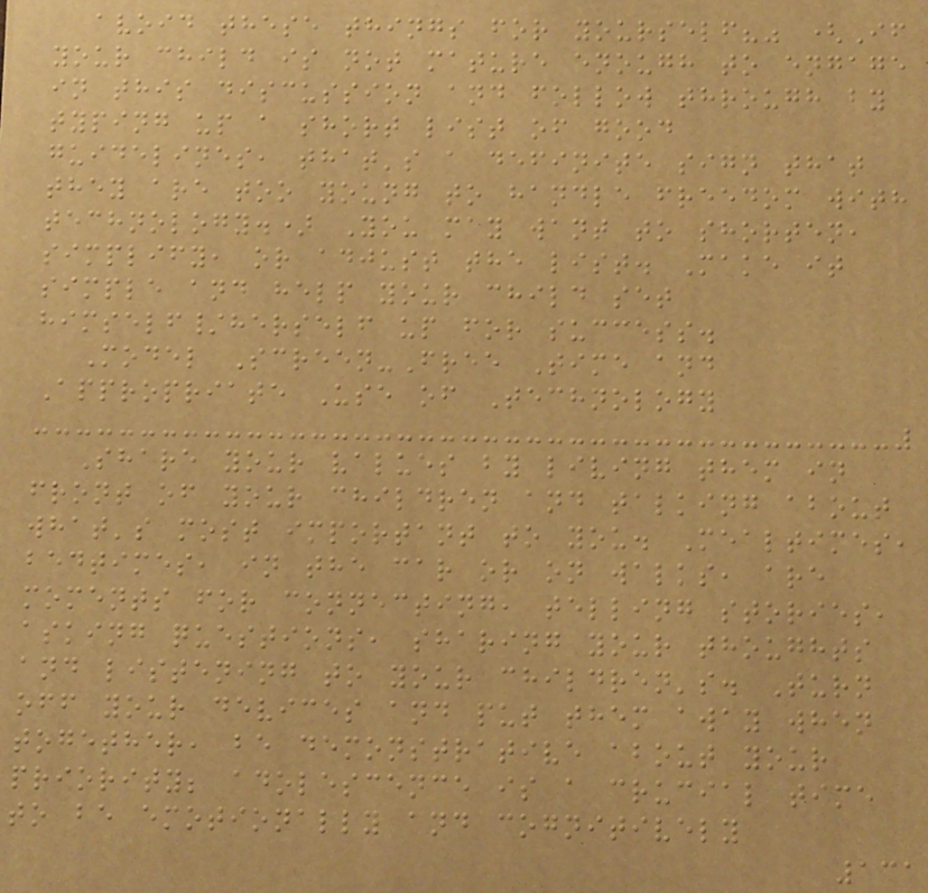avoid these things for yourself?" (If
your child is not mature enough to engage
in this discussion and follow through by
typing up a short list of good
guidelines, that's a definite sign that
they are too young to handle freedom with
technology.) You may want to shorten,
simplify, or adjust the list. Make it
simple and help your child set
himself/herself up for success.
Model Screen-Free Time and
Appropriate Use of Technology
Share your values by living them in
front of your children and talking about
what's most important to you. Mealtimes,
bedtimes, in the car or on walks, are
moments for connecting, telling stories,
asking questions, sharing your thoughts
and listening to your children's. Turn
off your devices and put them away when
together, be demonstrative about your
priority; adolescence is a crucial time
to be emotionally and cognitively
131
